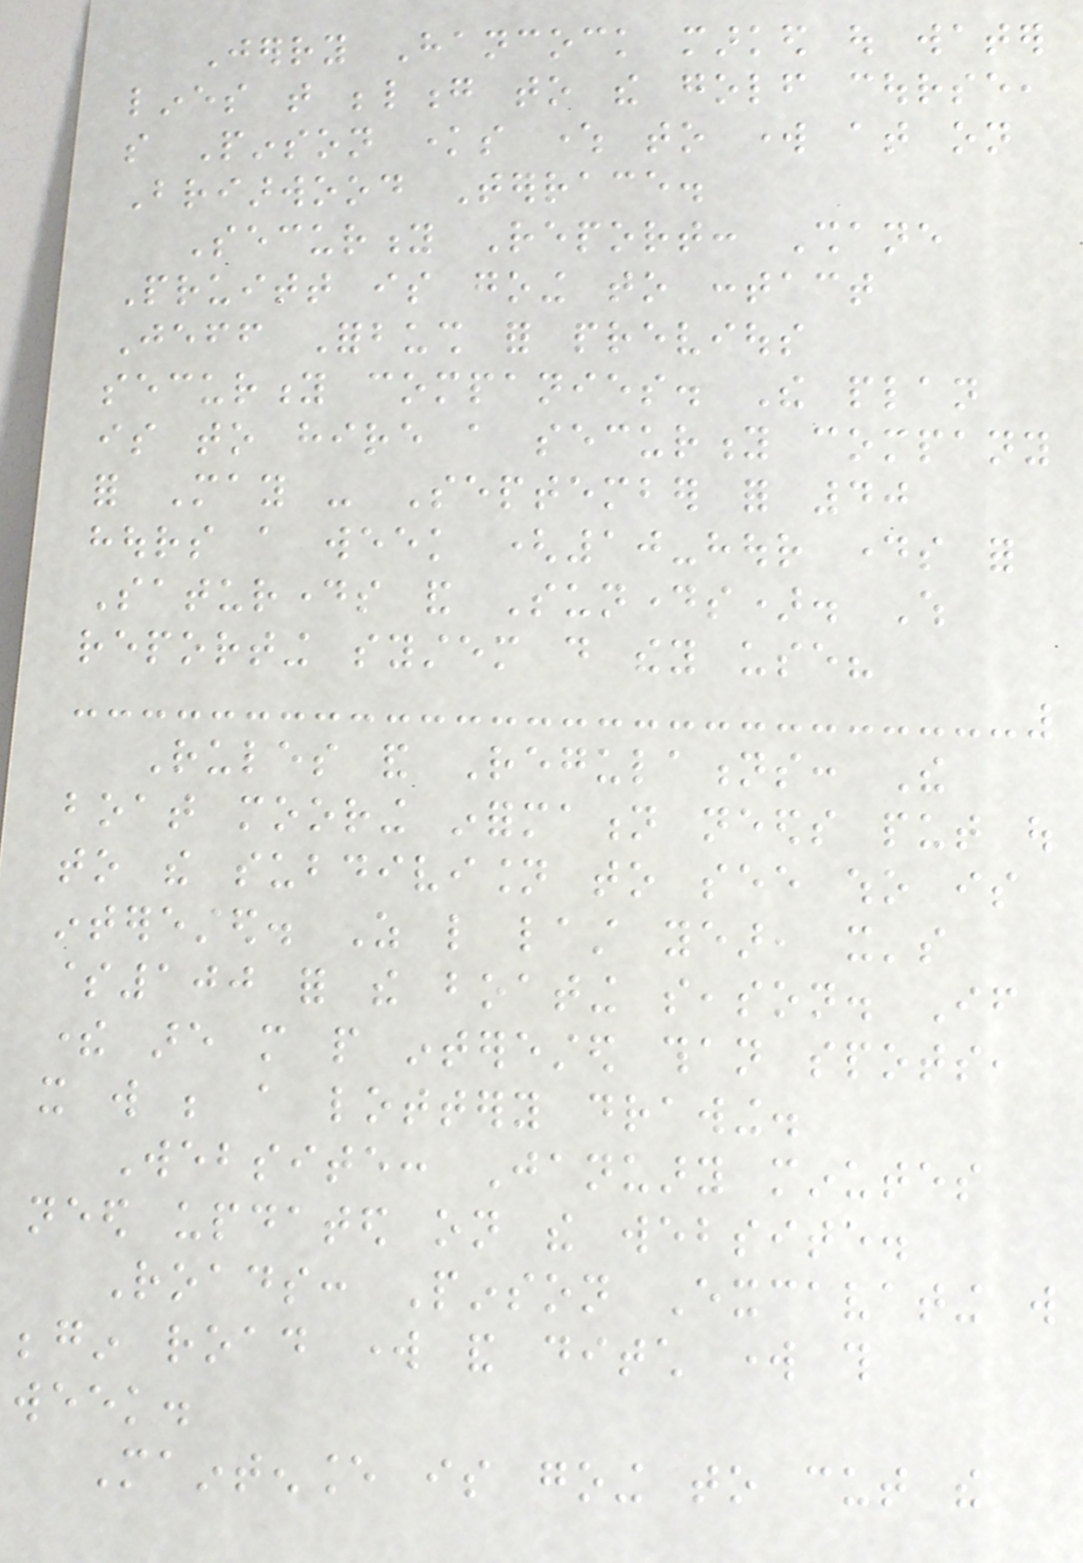Jerry Hancock marked out water
lines that belong to the golf course,
so Pinson knows where to work at on
Briarwood Terrace.
Security Report: Shane
Pruitt is going to contact
Jeff Forbush for previous
security companies. The plan
is to hire a security company
for May - September for 40
hours a week (10-hour days for
Saturdays and Sundays). Which
reporting system do they use?
Rules and Regulations: The
boat mooring information needs put out
to the subdivision to see who is
interested. As like last year, it's
$100 for the boating season. If
there are more people interested than spots,
it will be a lottery drawing.
Website: January minutes
need updated on the website.
Roads: Pinson Excavating will
begin road work and ditch work this
week.
Maintenance is going to cut the
